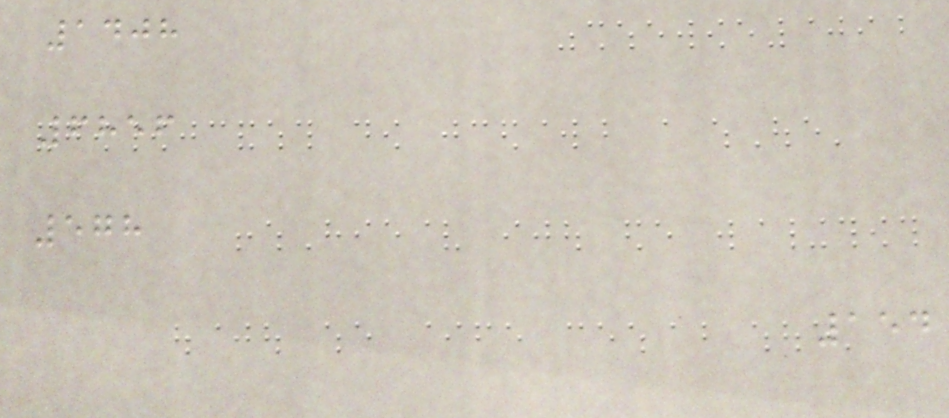1408
6856
578
154
